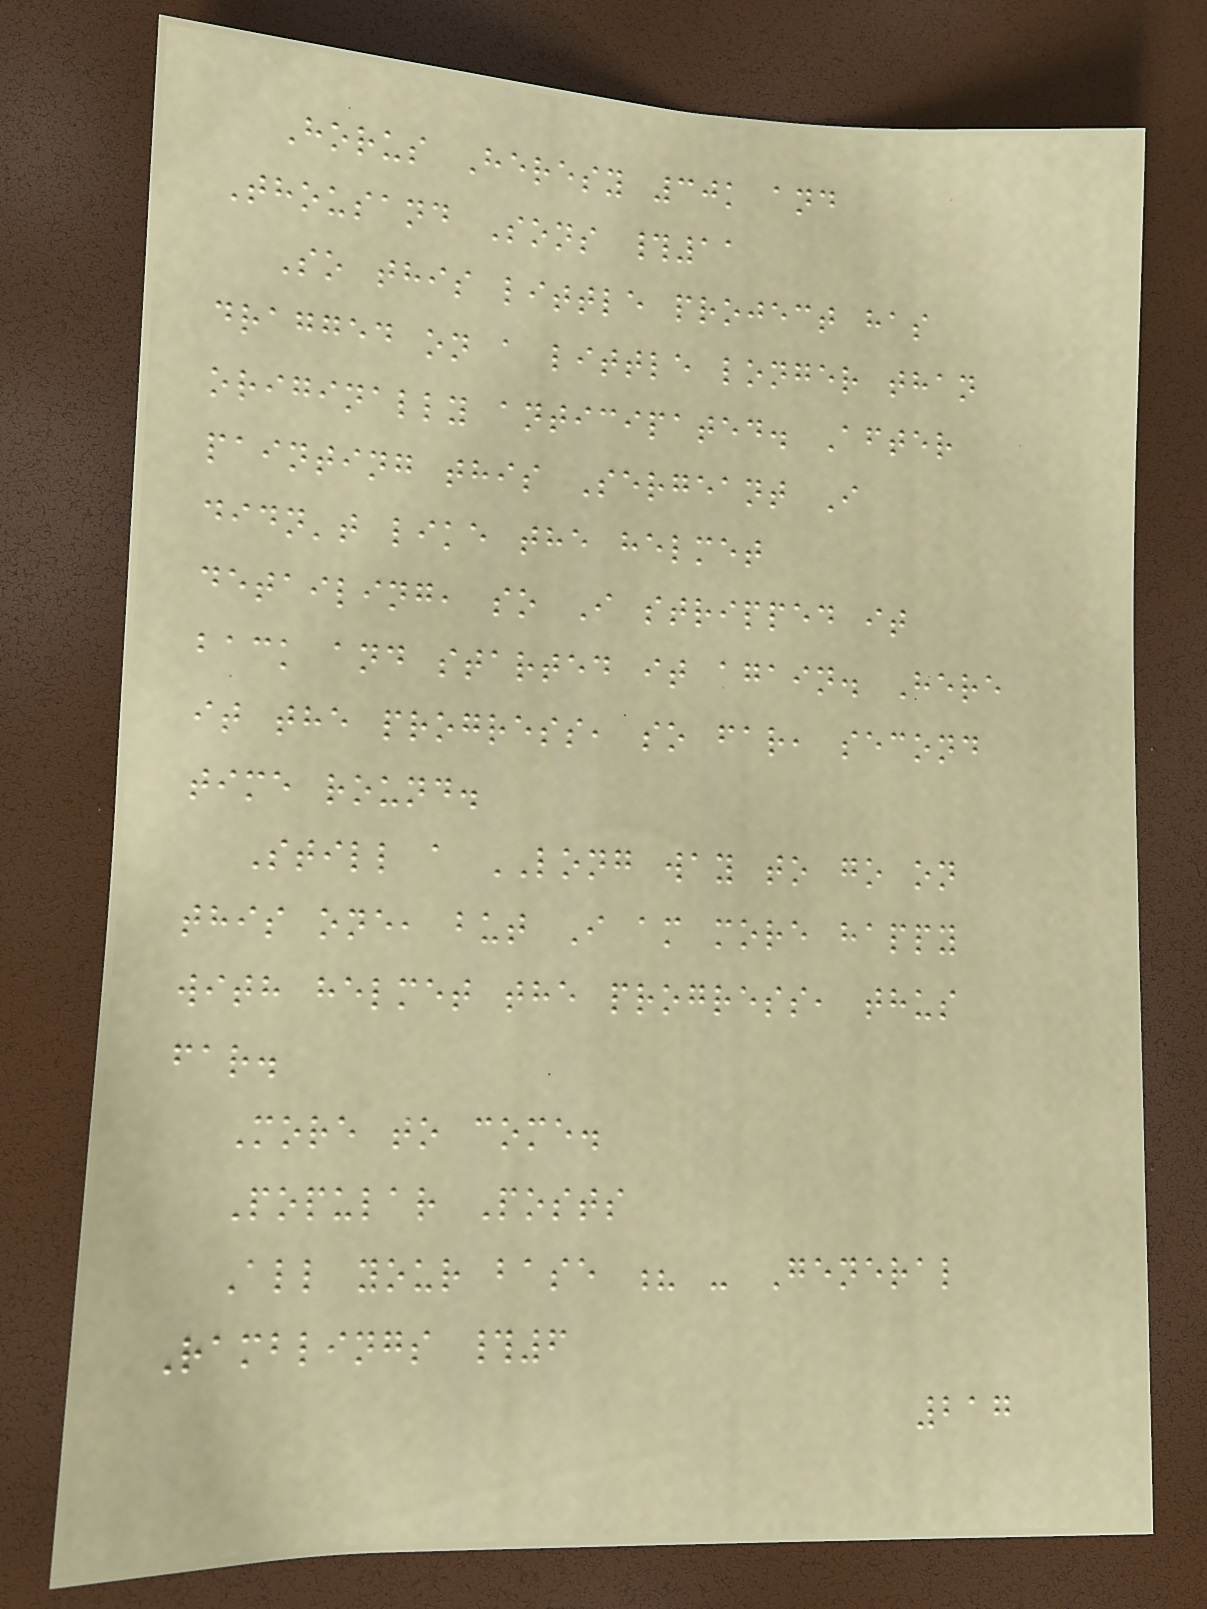Horus Heresy 30k and
Thousand Sons #11
So this little project has
dragged on a little longer than
originally anticipated. After
painting this Sergeant I
didn't like the helmet
detailing, so I stripped it
back and started it again. Here
it the progress, so far, second
time round.
Still a LONG way to go on
this one, but I am more happy
with helmet the progress, thus
far.
More to come.
Popular Posts
All your base ? - General
Ramblings #6
217
